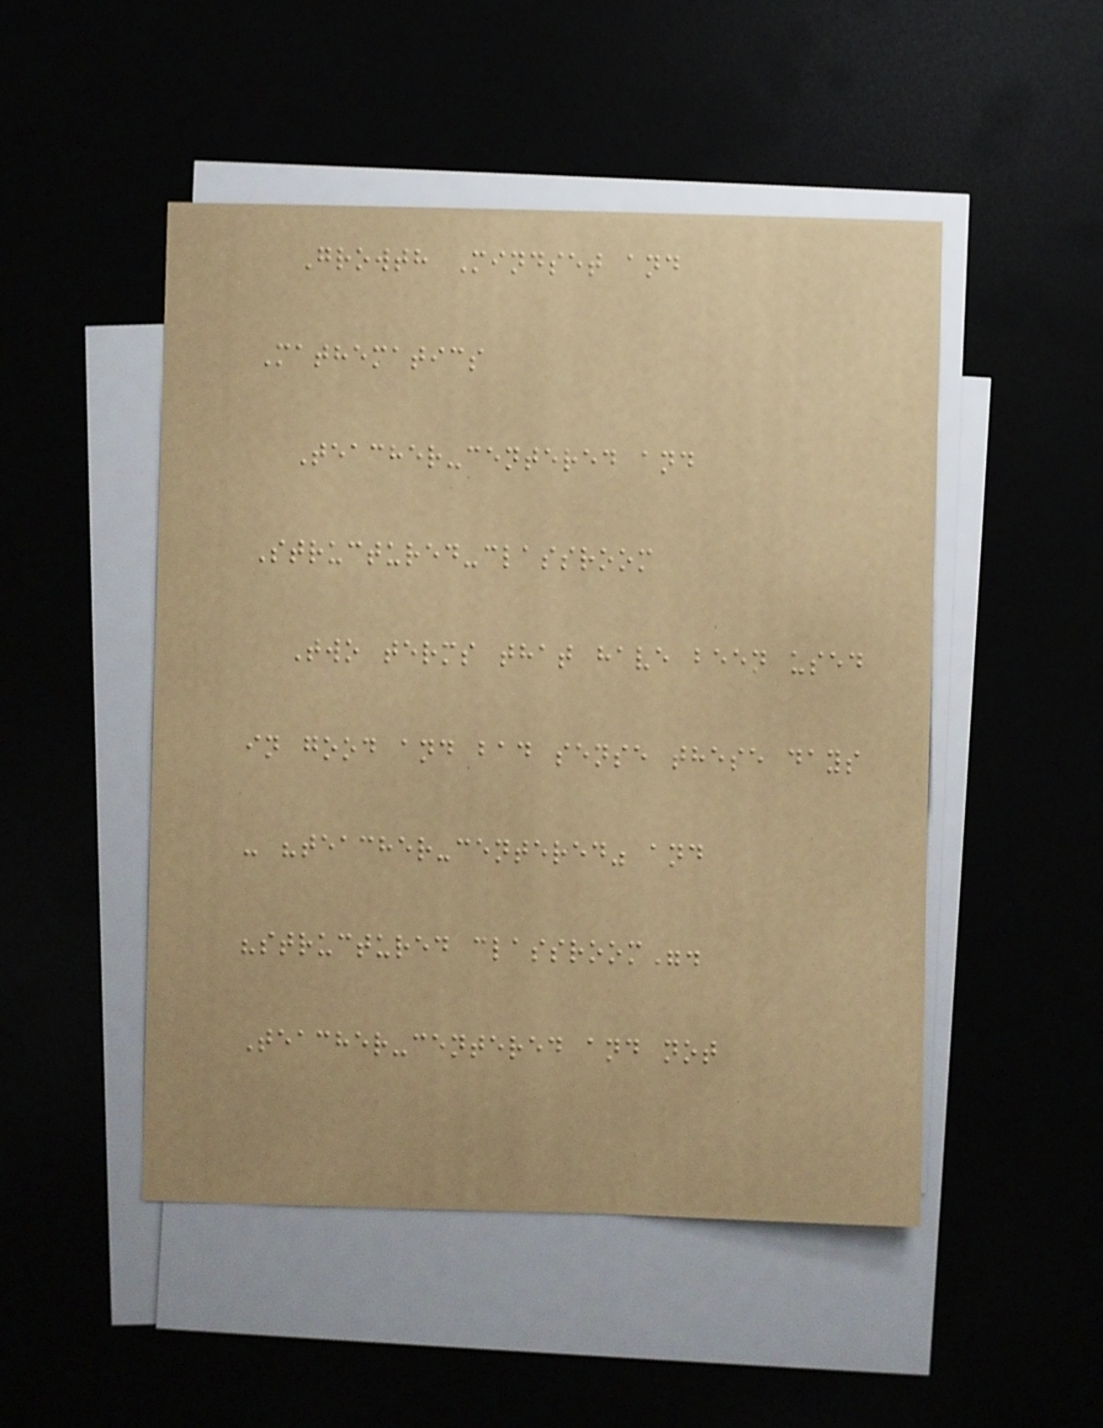Growth Mindset and
Mathematics
Teacher-centered and
Structured-classroom
Two terms that have been used
in good and bad sense these days
- "teacher-centered" and
"structured classroom".
Teacher-centered and not
